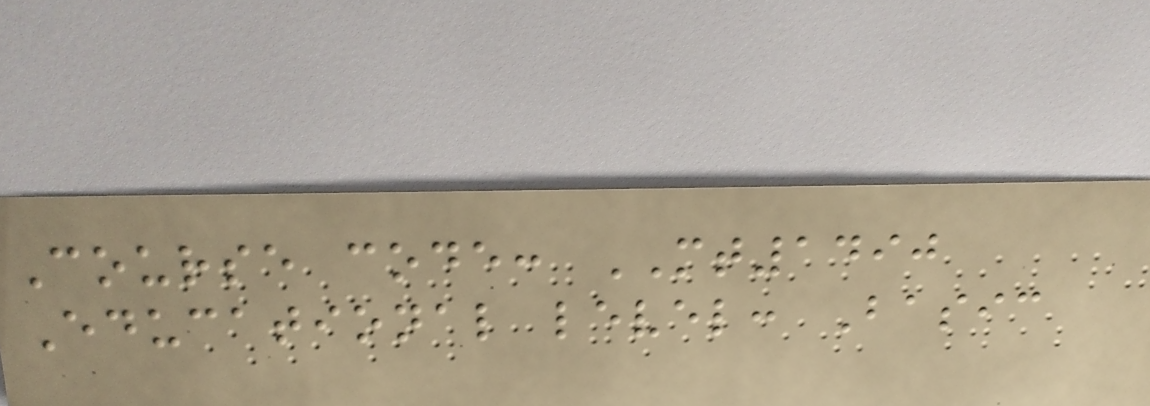Course code: MT1490
Educational level: Basic
